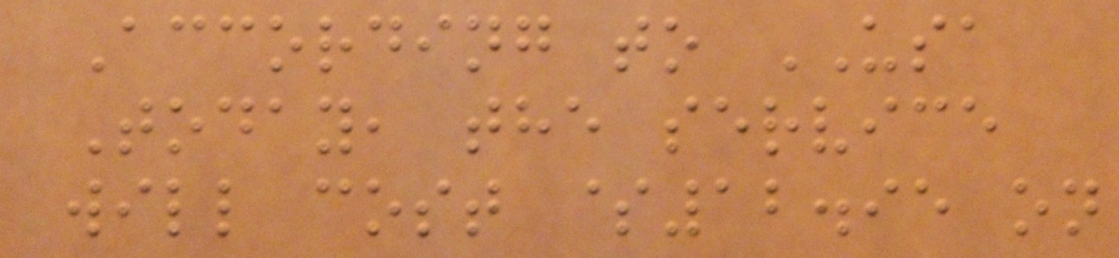According to USA
Today, the service
will cost $12.95 on
